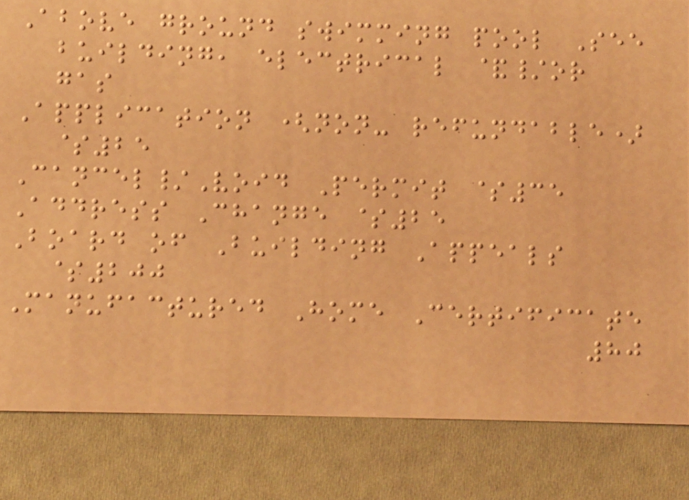Above ground swimming pool See
building, electrical &/or
gas
Application (non- refundable)
$25
Cancel/Void Permit $35
Address Change $25
Board of Building Appeals
$200
Manufactured Home Certificate
80
